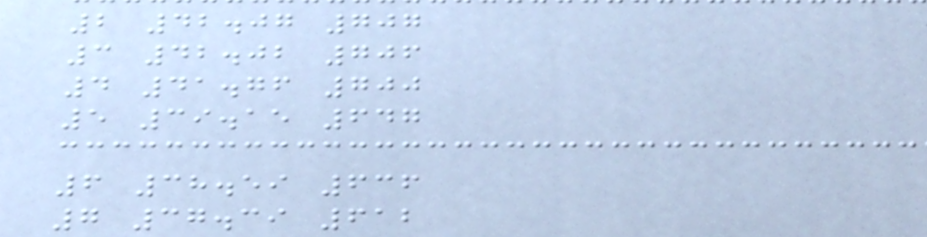2 42.07 707
3 42.02 706
4 41.76 700
5 39.15 647
6 38.59 636
7 37.39 612
